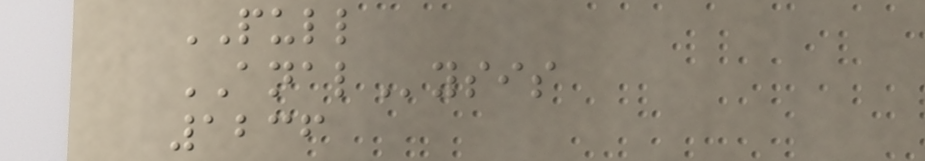PULL
ANALysis
1236
